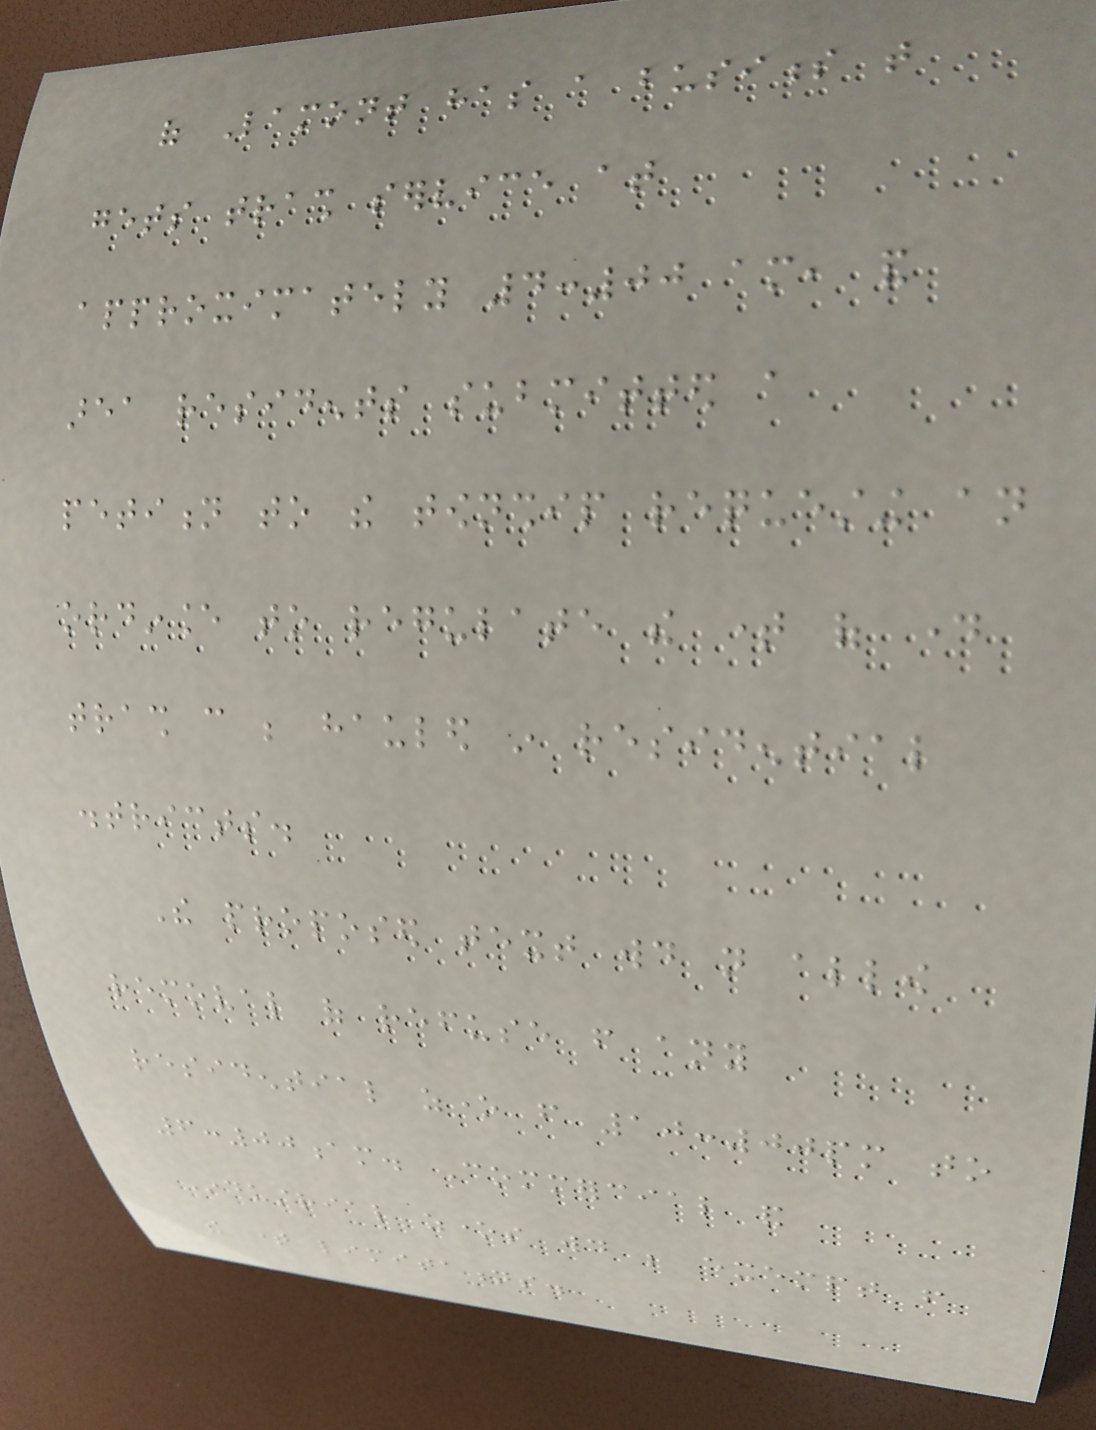of Lamont has a business that
gets trash service at
approximately 4:00 am, and
area residents submitted a
petition to the township requesting an
ordinance to regulate the time of day
trash can be hauled in residential
districts.
The proposed text would not allow
removal of refuse from any
residential zone from 10:00pm to
6:00am. Commercial and
Industrial zones would be exempt from
the time limitations.
